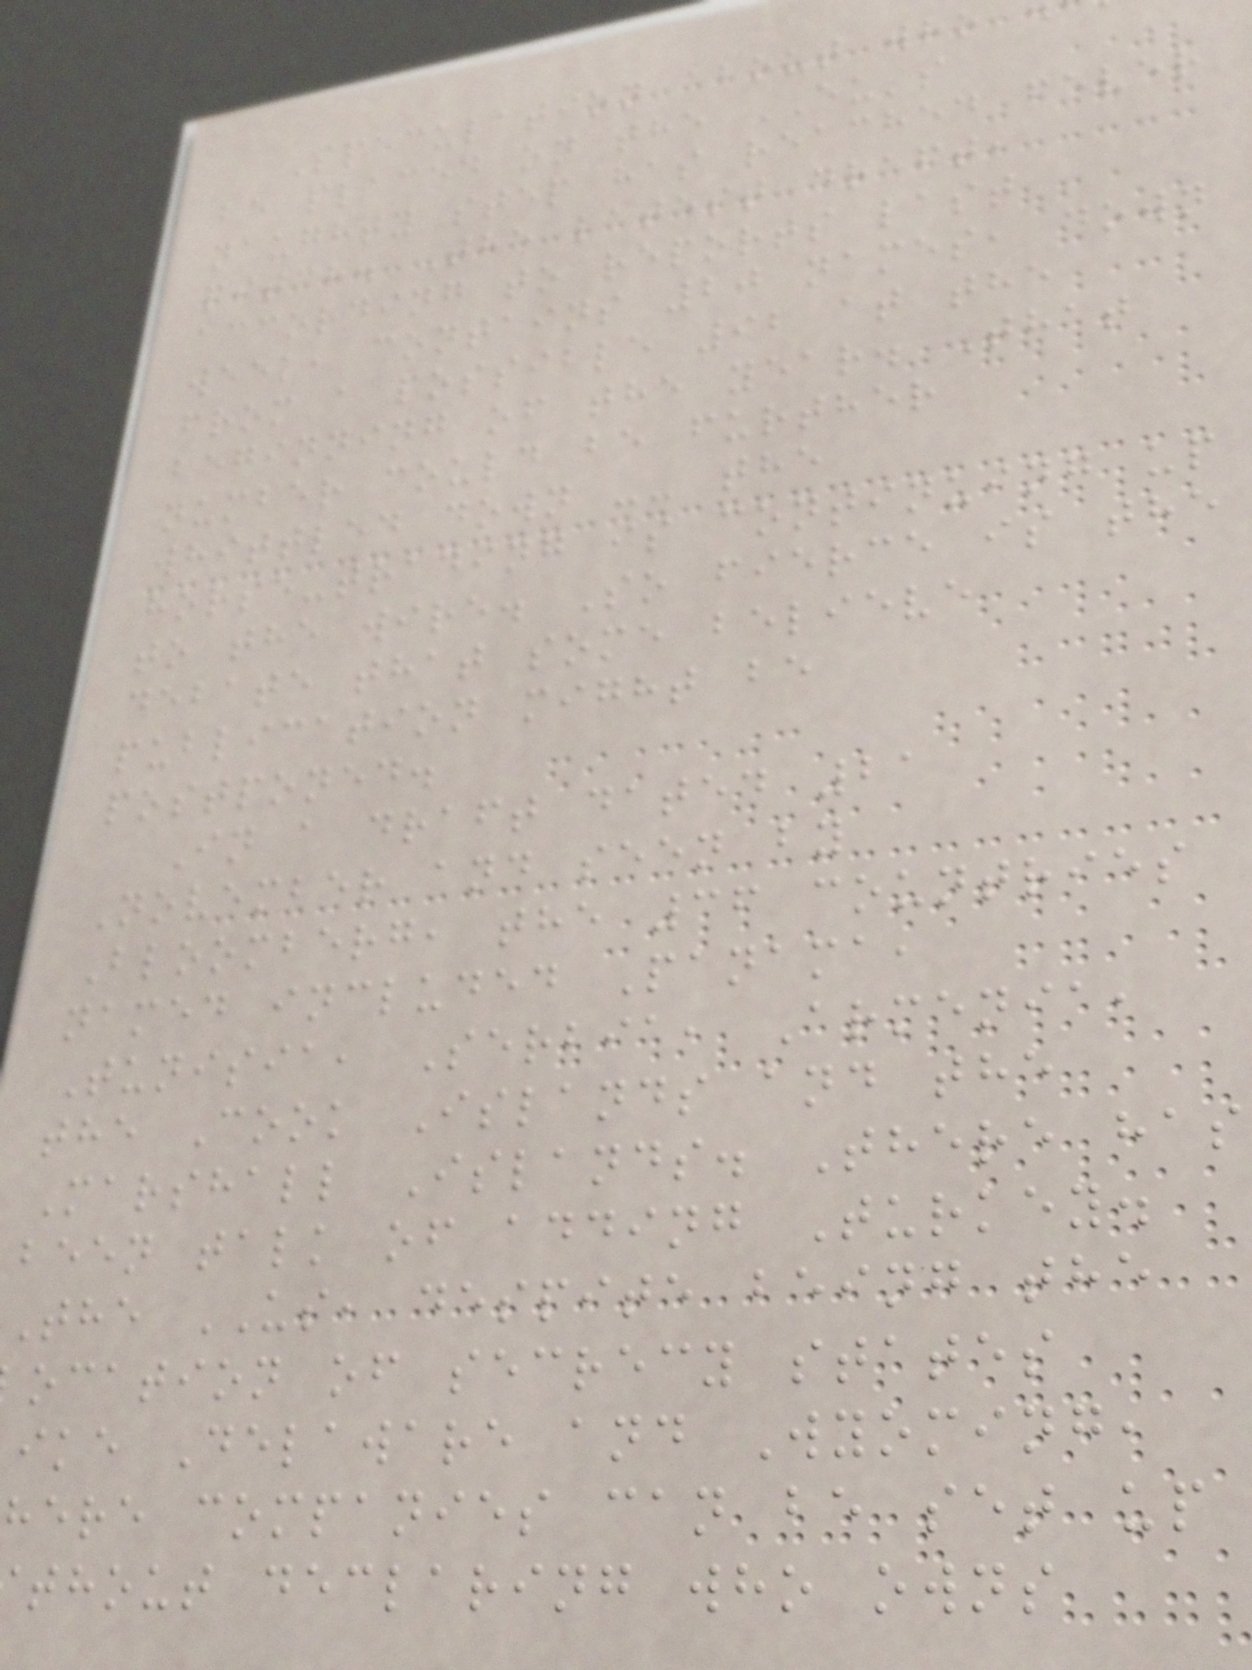Speculation about who
be placed on the EU's
naughty step has reached fever
pitch. The latest draft,
according to reports last
week, contains 20 names, down
from a possible 92 at the
beginning of the year. That
number could be further
whittled down -- the
horse-trading is continuing up
to the wire. So fierce is the
debate that some believe
publication might be
postponed.
In a draft dated 21
November and seen by
Bloomberg, the 36 countries
named included Panama,
Tunisia, Serbia, Armenia,
the Cook Islands and the
Marshall Islands. There has
been talk of adding Turkey.
The US, despite being the
ocation of secrecy states
ike Delaware and Wyoming,
here companies can be set up
thout declaring who owns
